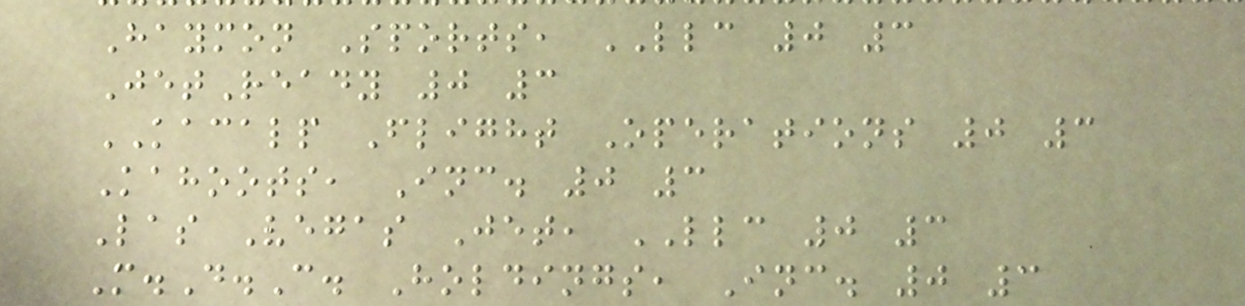Haymon Sports, LLC 0 3
JetReady 0 3
KACALP Flight Operations 0 3
Kahoots, Inc. 0 3
Las Vegas Jet, LLC 0 3
M.D.C. Holdings, Inc. 0 3
